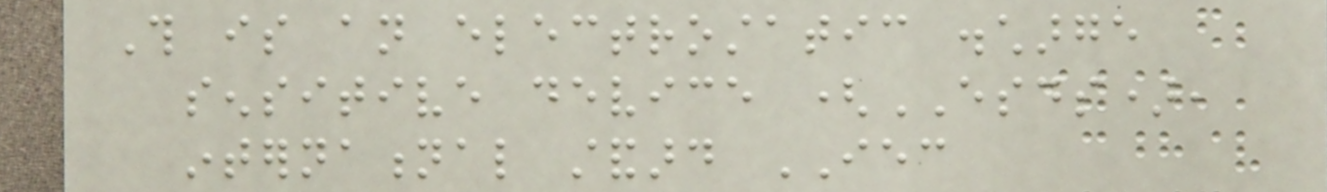This is an electrostatic discharge
sensitive device (ESDS),
international standard IEC
